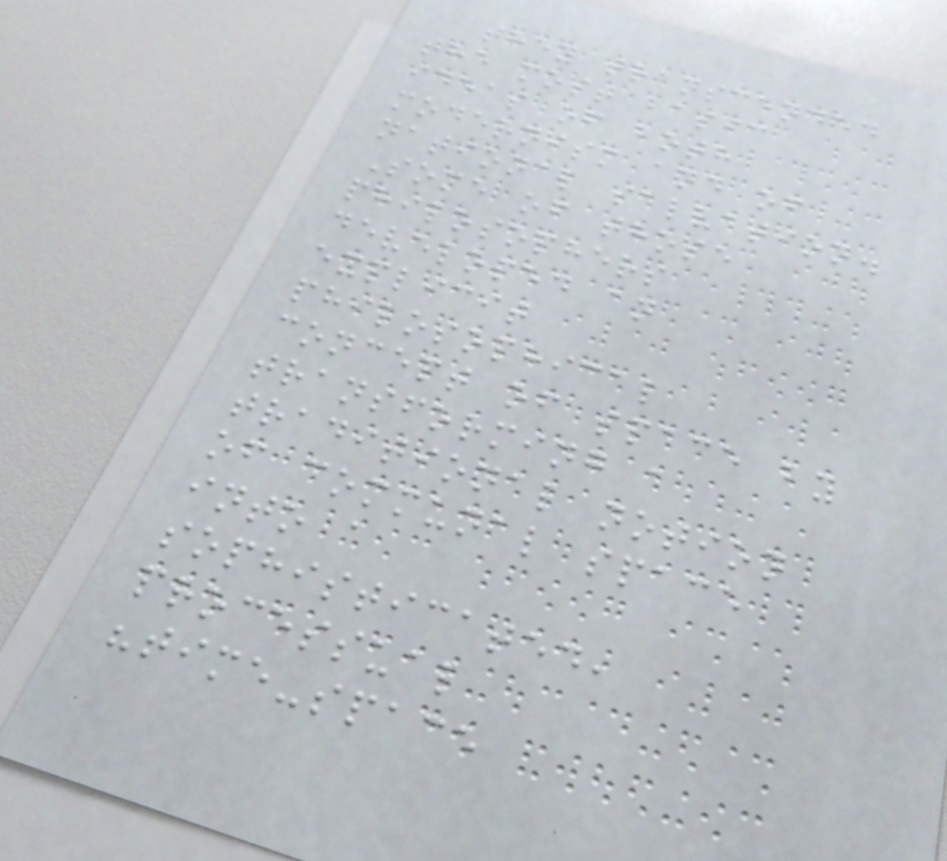they transcended
the most basic
ideas of both
modernism and of
national salvation.
Some of those
philosophers
developed an
explicit
philosophical
concept of space by
transforming a
traditional notion
of communal space
into a
sophisticated,
processual
"time-space
